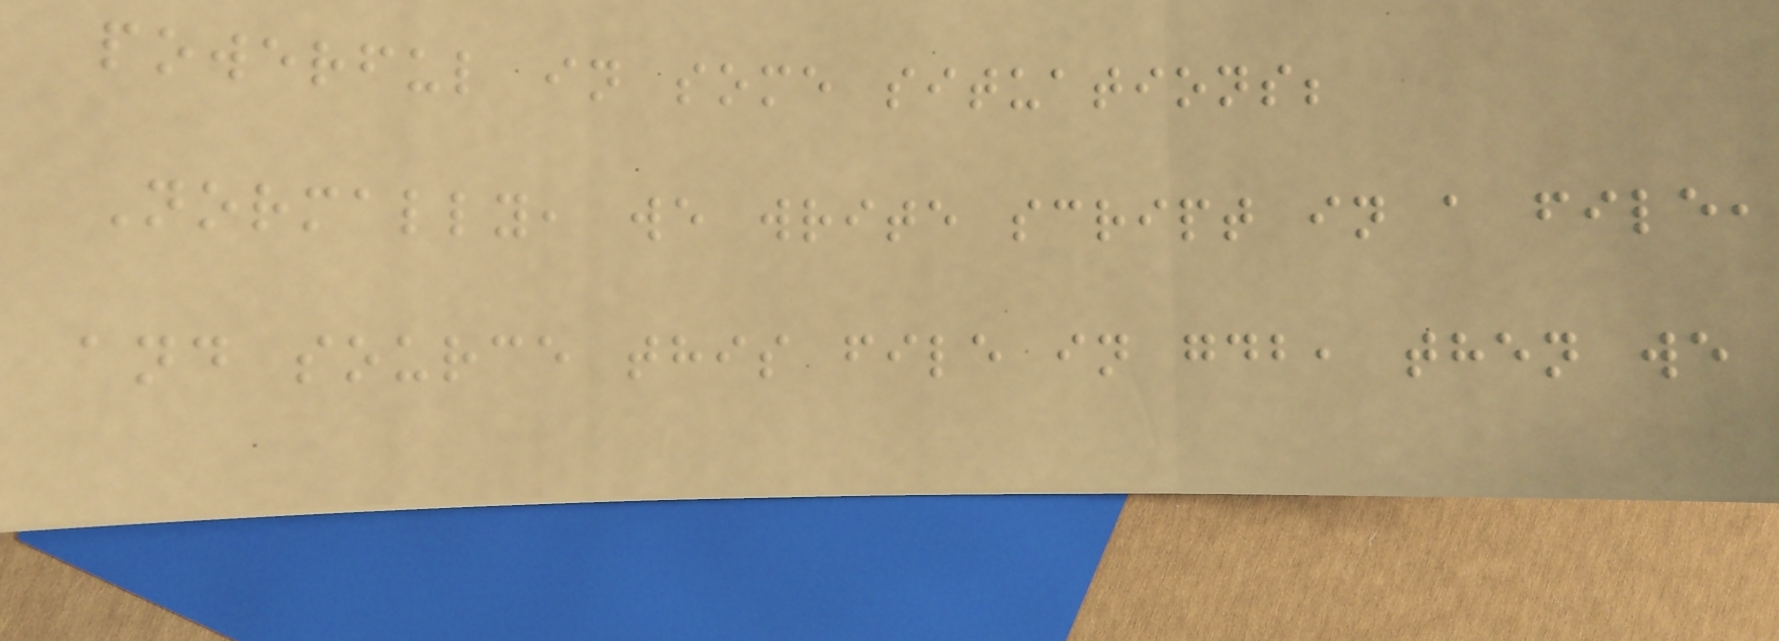powerful in some situations;
Normally, we write script in a file,
and source this file in gdb, then we
